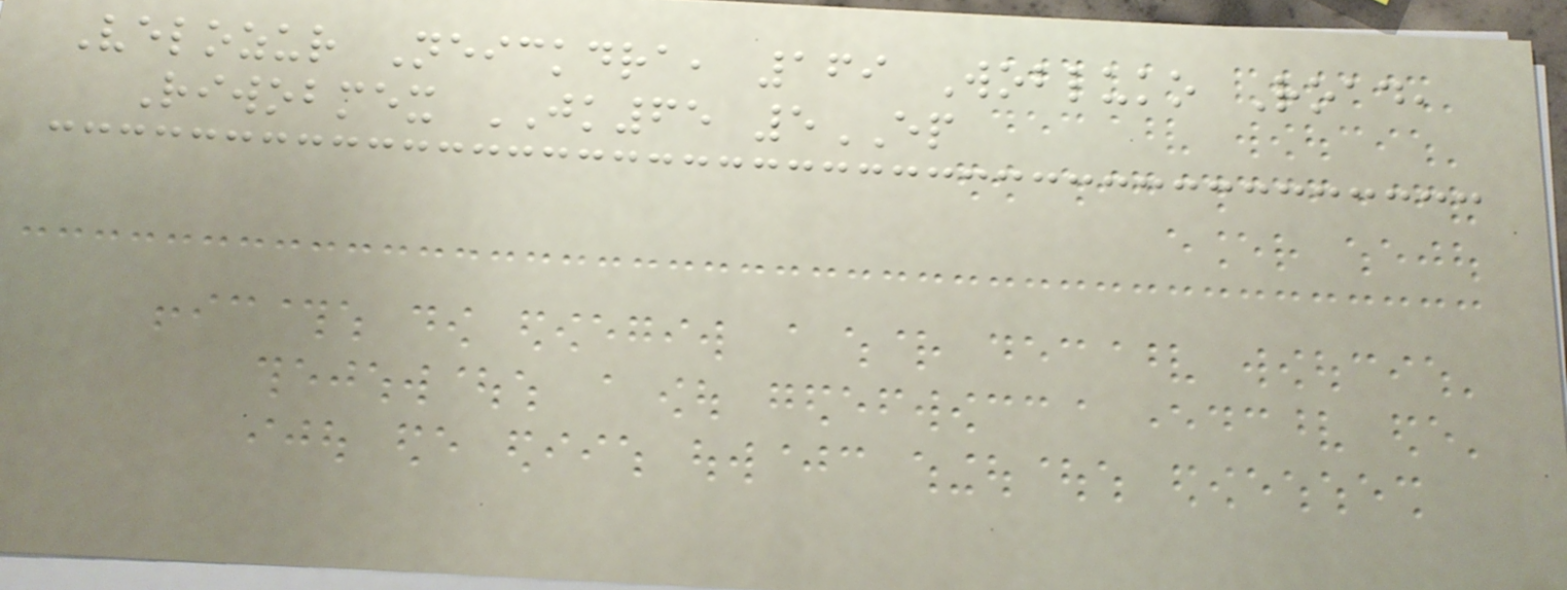Velozur Neickdra, 169 Wobluko Road,
Riwobmex JK65 5EP
